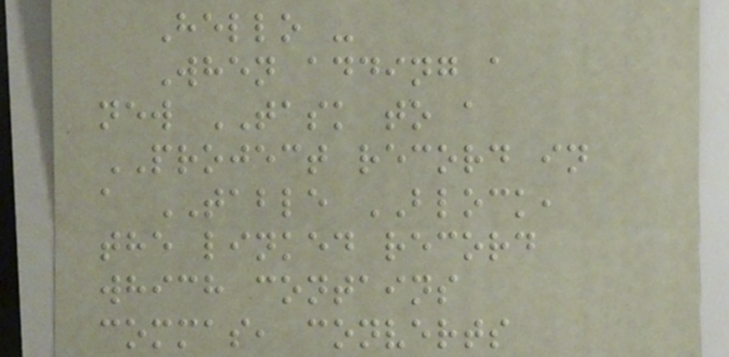Hello -
When adding a
new TASK to a
PROJECT record in
a TABLE BLOCK,
the linked record
which contains
commas, converts
